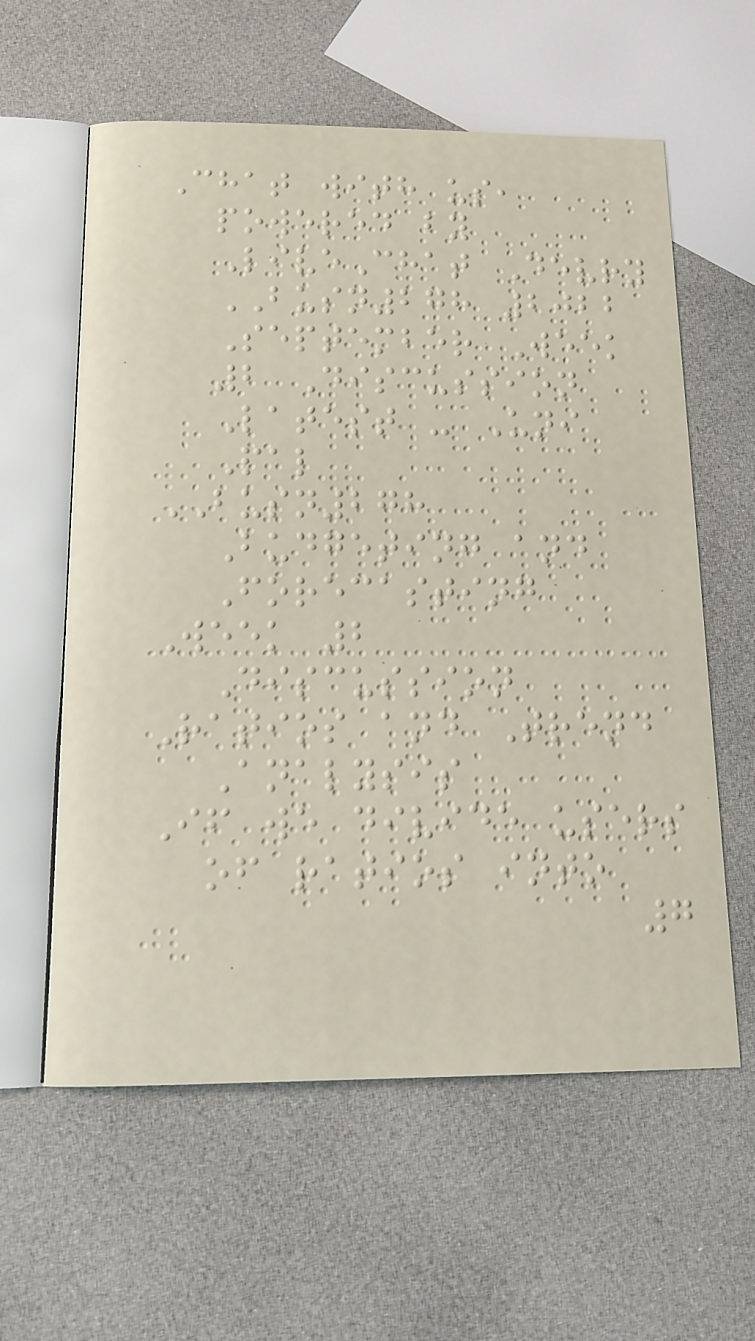Chat with us,
powered by
LiveChat Devry
BUSN278 2022
September Week
2 Discussion
Latest - Uni
Pal
BUSN278
Budgeting and
Forecasting
Week 2
Discussion
Ratios and Trend
Analysis
If we divide users
of ratios into
7
